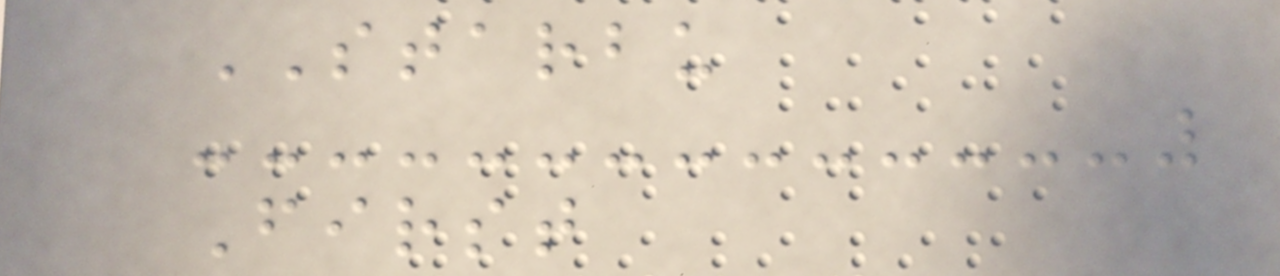STARBU
First
